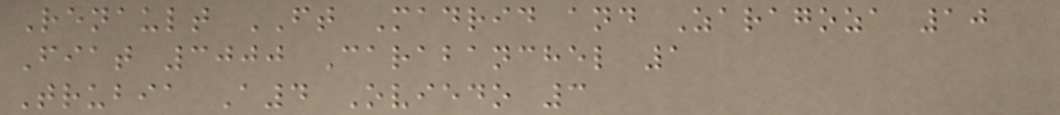Renault FT Madrid and Zaragoza 10
Fiat 3000 Carabanchel 1
Trubia A4 Oviedo 3
